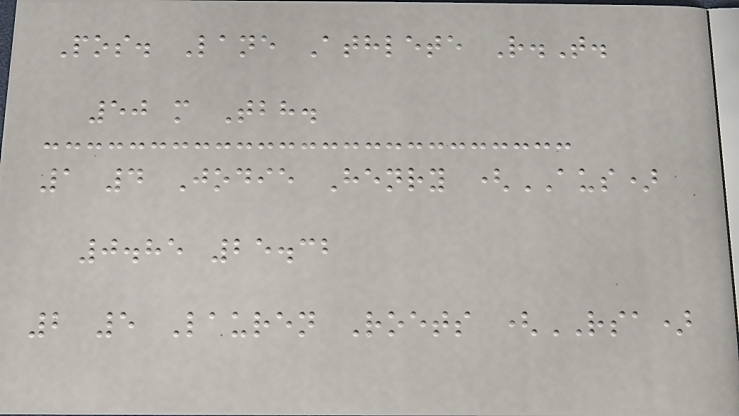Pos. Lane Athlete R.T.
50 m Tbh.
1 4 Jodie Henry (AUS)
0.85 25.32
2 5 Lauren Roets (RSA)
